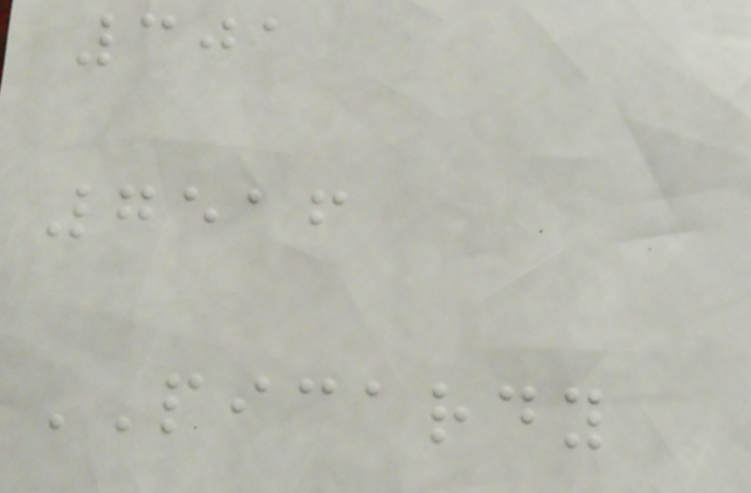301
7516
PICARDY
